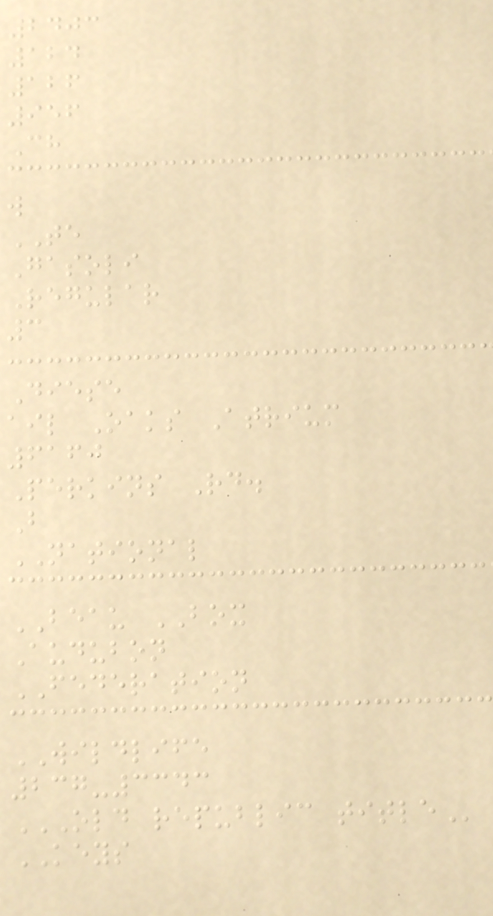2403
124
126
956
Ch
w
TE
Gasoli
Regular
3
Diese
ail Oaks Atrium
6160
Perkins Rd.
B
NATIONAL
BEAU BOX
Audubon
FEDERATION
WILDLIFE
237-3343
OLD REPUBLIC TITLE
KEYS
